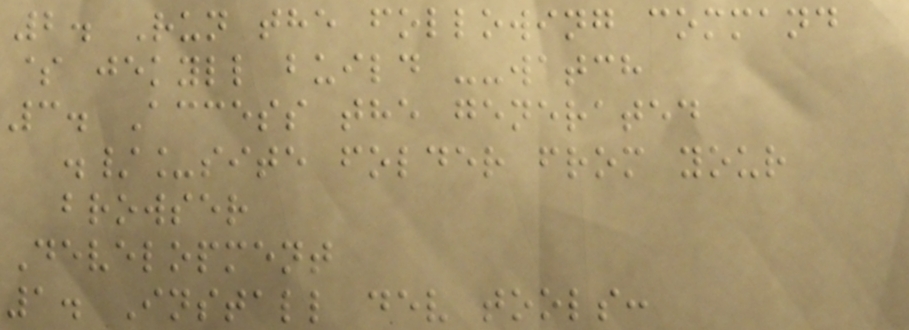2. Run the following command
$ jekyll build --watch
3. Access the generated
./_site folder from your
browser
Development
1. Install dev tools:
